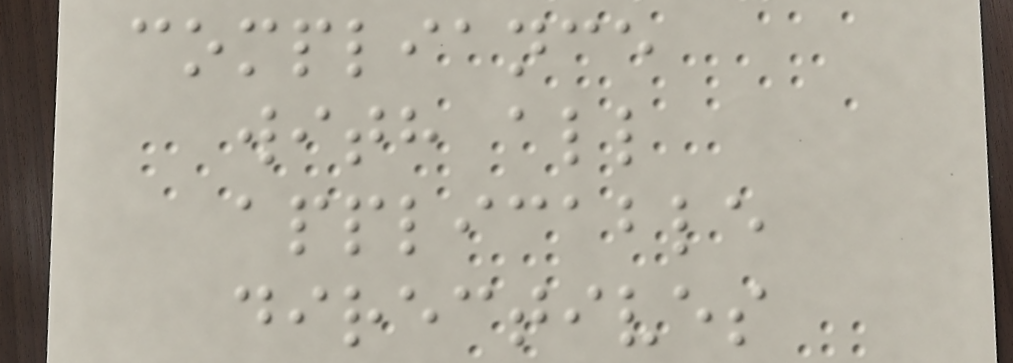compliance
with all
applicable
directives
